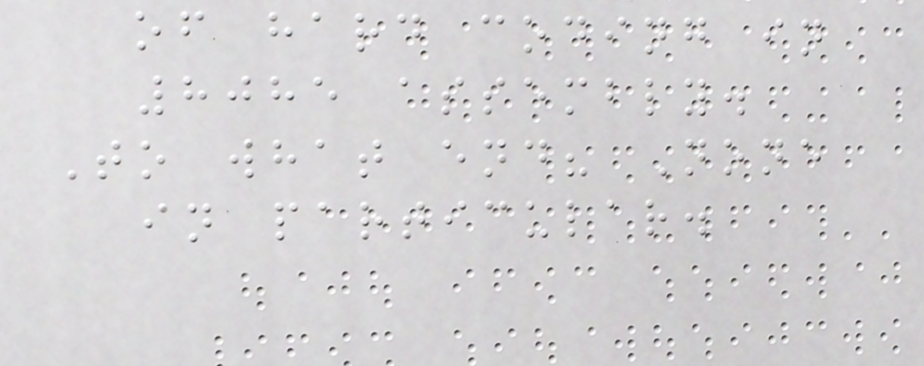of hard coding in
8085 assembly.
To what end? None
in particular.
